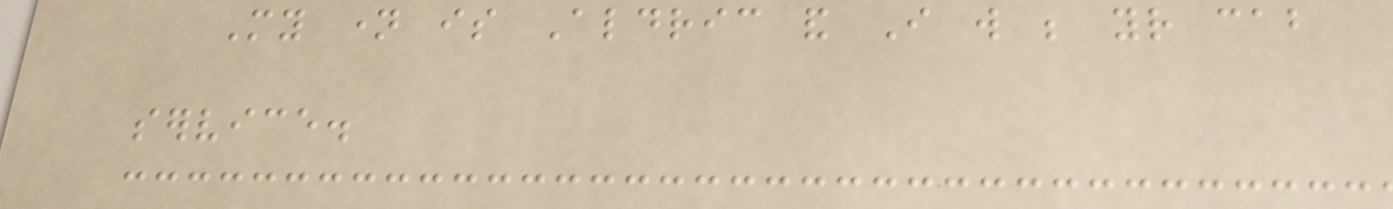My name is Aldric and I will be your cab
service.
